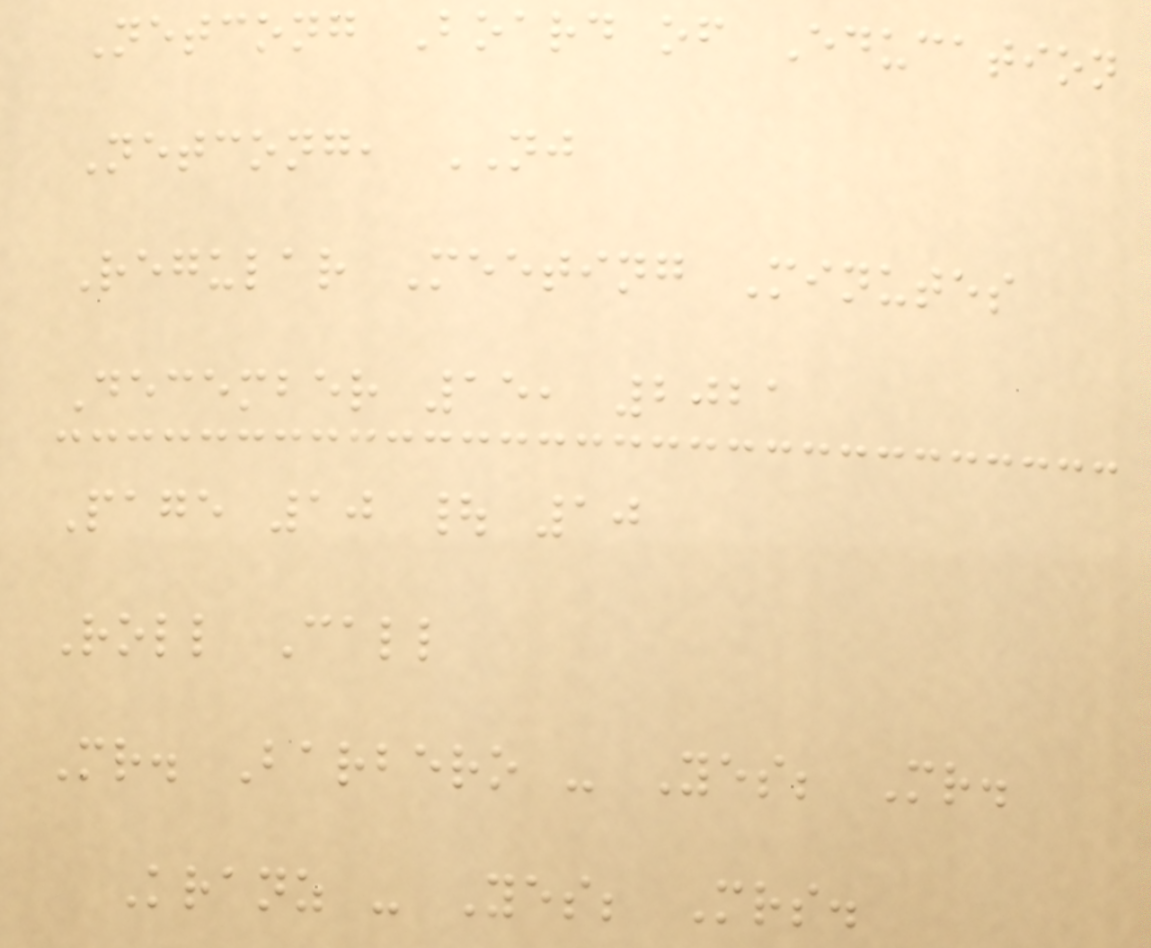Netcong Board of Education
Netcong, NJ
Regular Meeting Minutes
December 15, 2021
Page 10 | 10
Roll Call
Mr. Barbero - Yes; Mr.
Kranz - Yes; Mrs.
